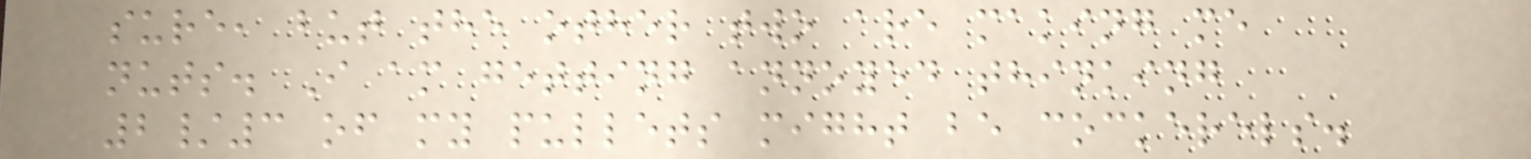sure, but the other two are making me
nuts. I am getting annoyed thinking
2/3 of my pullets might be cockerels.
